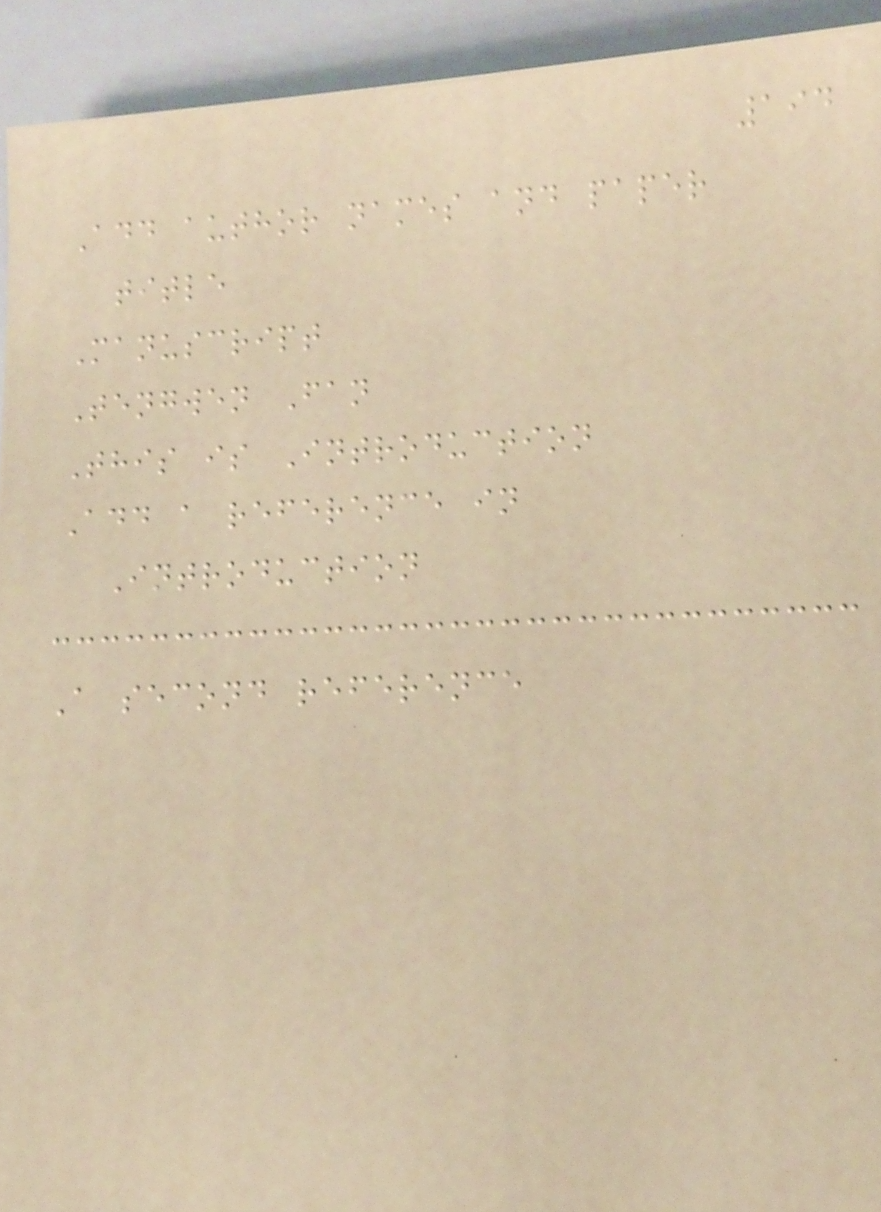194
Add author names and paper
title
Manuscript
Tengwen Fan
This is Introduction
Add a reference in
Introduction
A second reference
